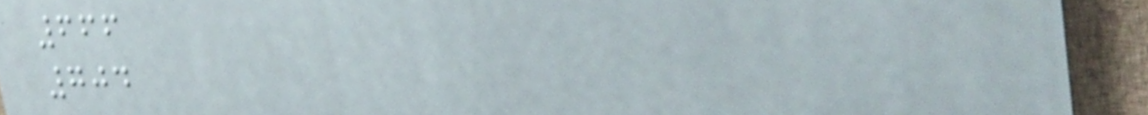666
704
